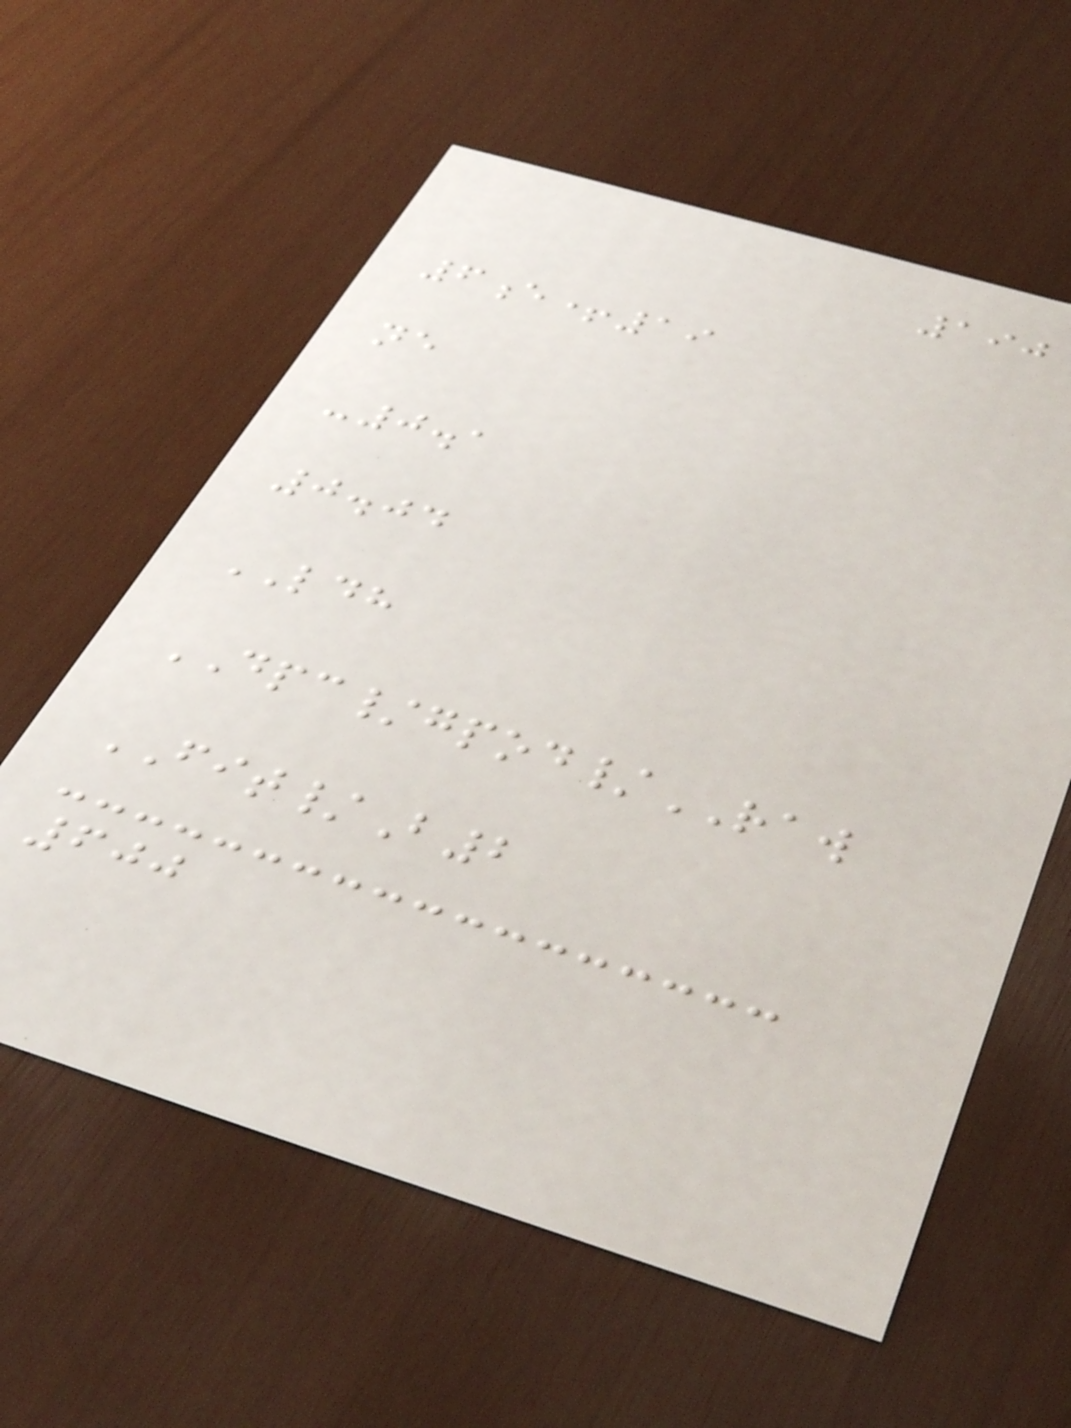190
6e+19
ne
-0.1
0.04
LDH
DPC/gpod/RAW
FIT/B2
600
